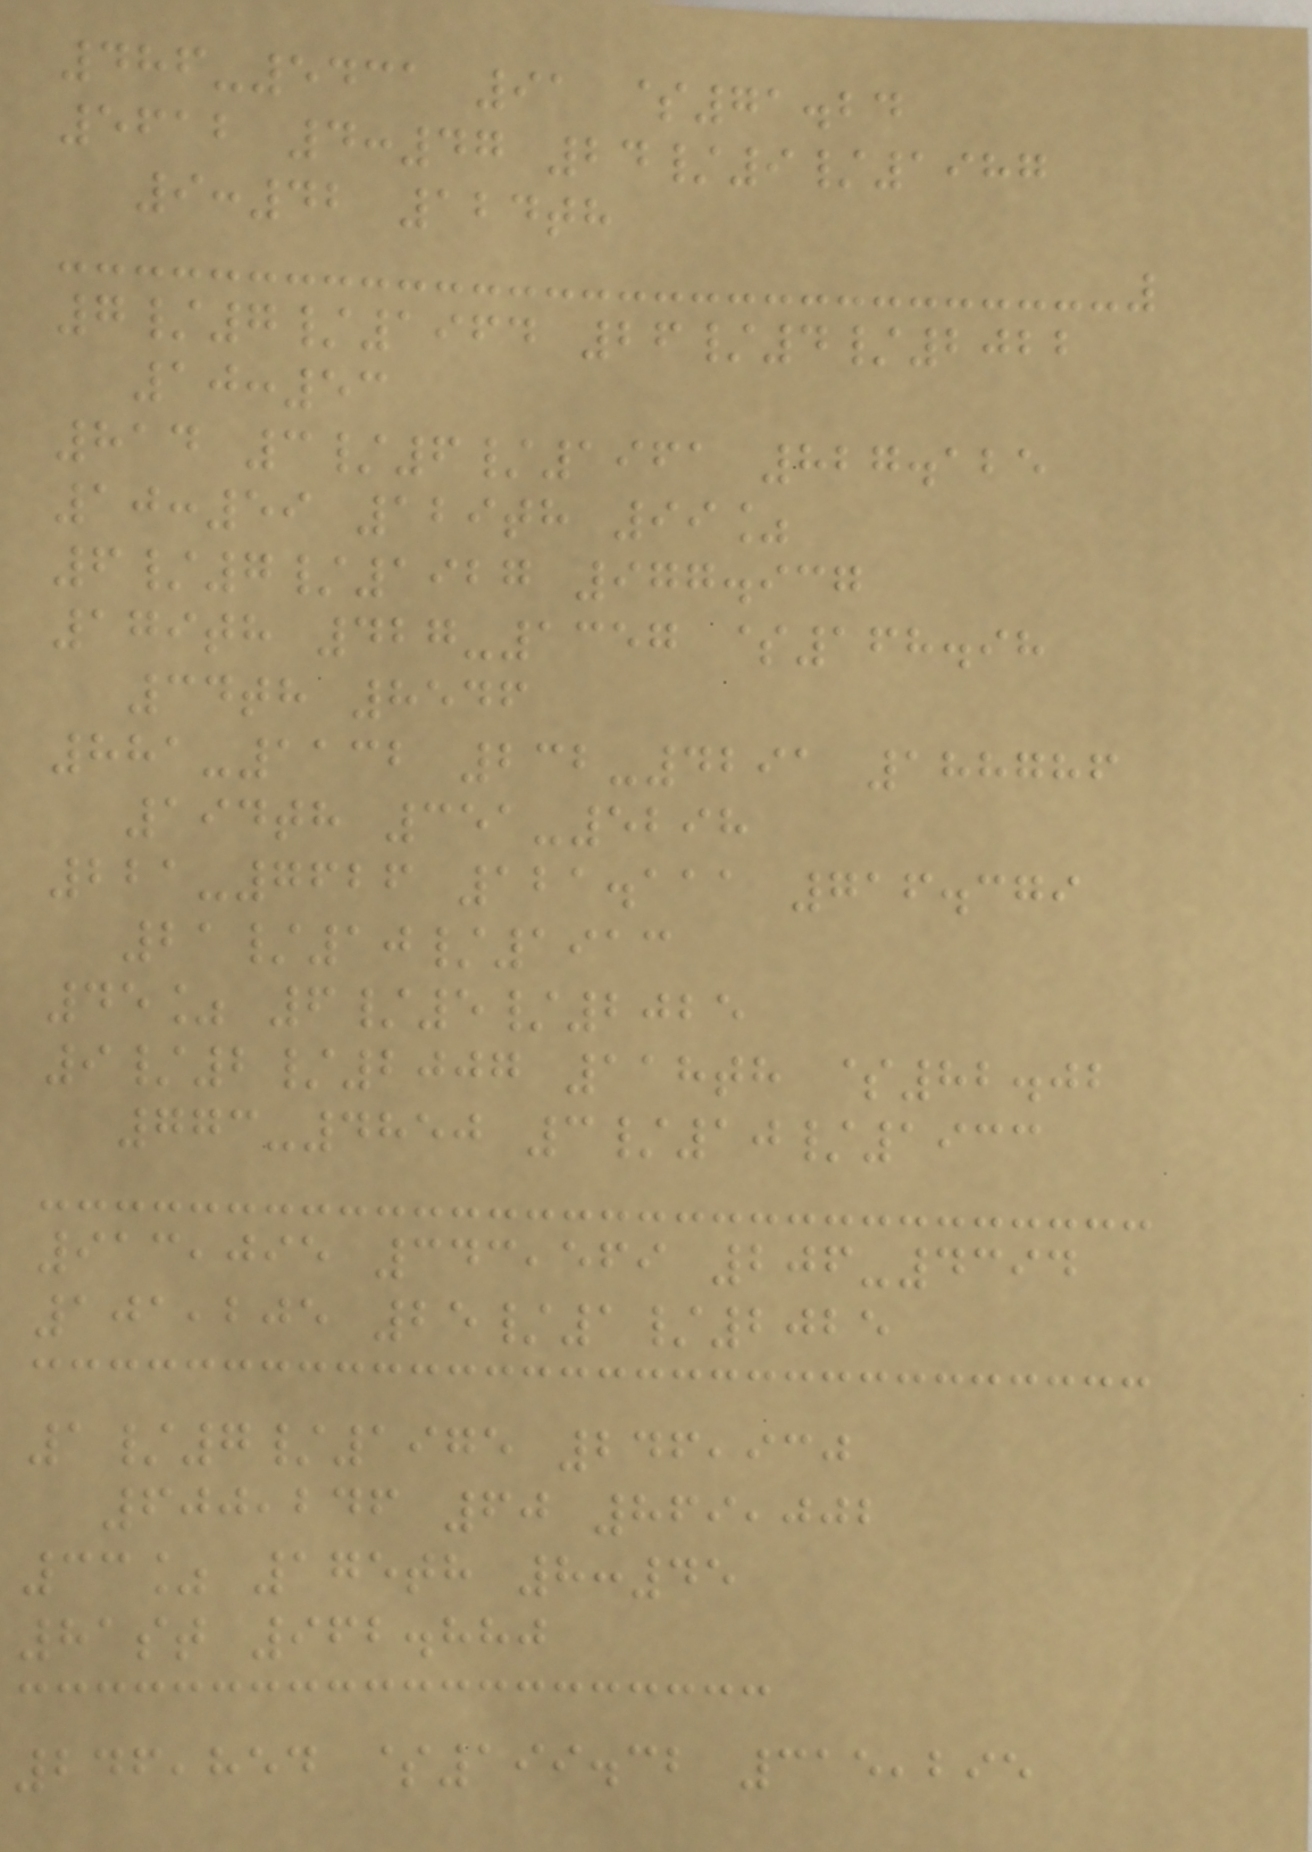486-5431 91 $71.24
5612 4:47 24/9/1987
9:42 124th
7/7/1964 26/4/2022
10:53
814 3/6/1961 827.125
10:59 129th 99%
6/7/1927 977.937
179th 427-1357 $168.98
34th 8546
881-1132 232-4291 188786
194th 351-5298
221-7626 121.111 716.379
21/10/1913
45% 6/5/2025
9/2/2007 118th $82.02
773-4850 3/10/1933
913,095 343,569 206-4394
101,205 25/1/2025
1/7/1975 246,930
600,246 60 869,002
33% 175th 8:45
81st 962.880
246,854 $199.32 315,295
